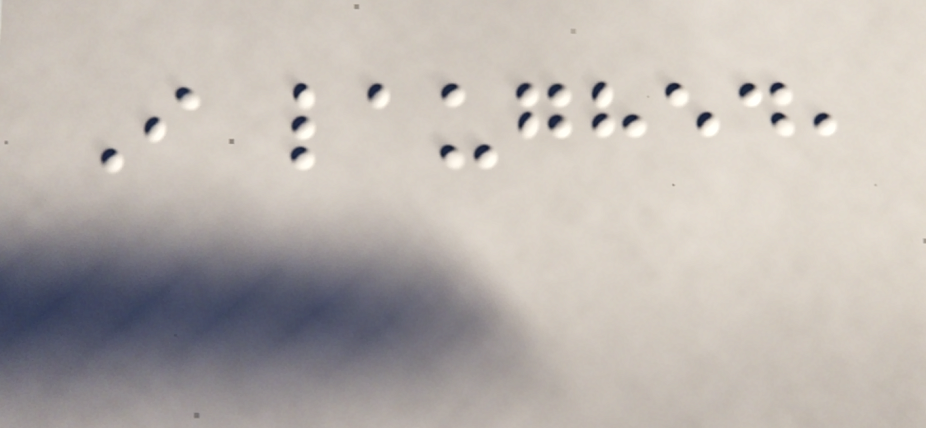I laughed,
